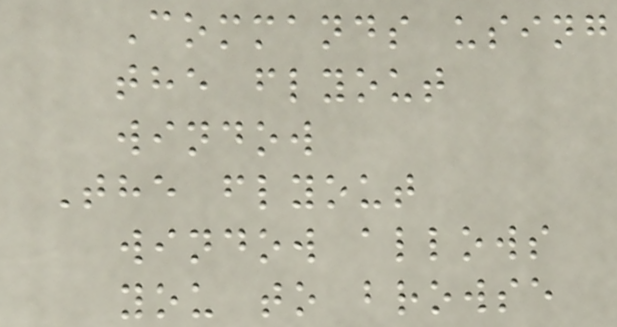Commands using
the flyout
window
The flyout
window allows
you to browse
